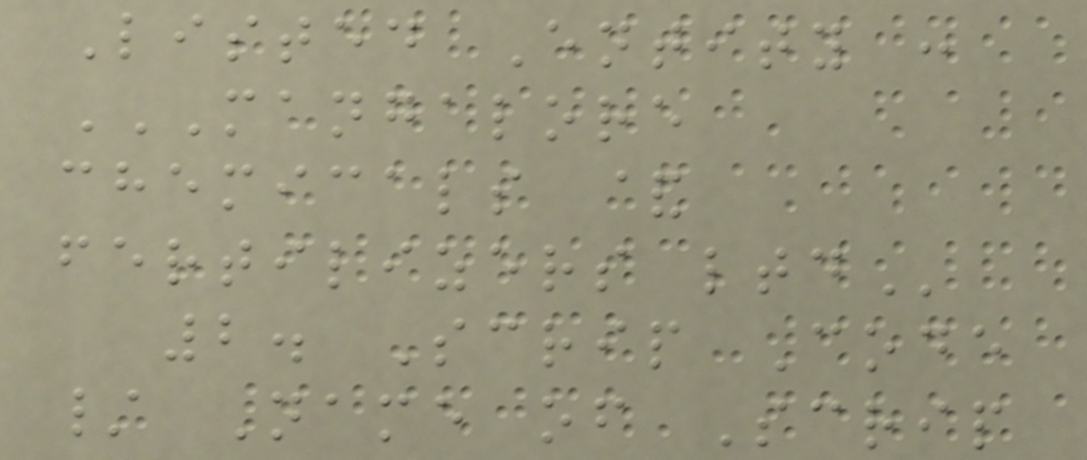Listed Entity :
MANGALORE
CHEMICALS &
FERTILIZERS LTD
2. Scrip Code
/ Name of Scrip
